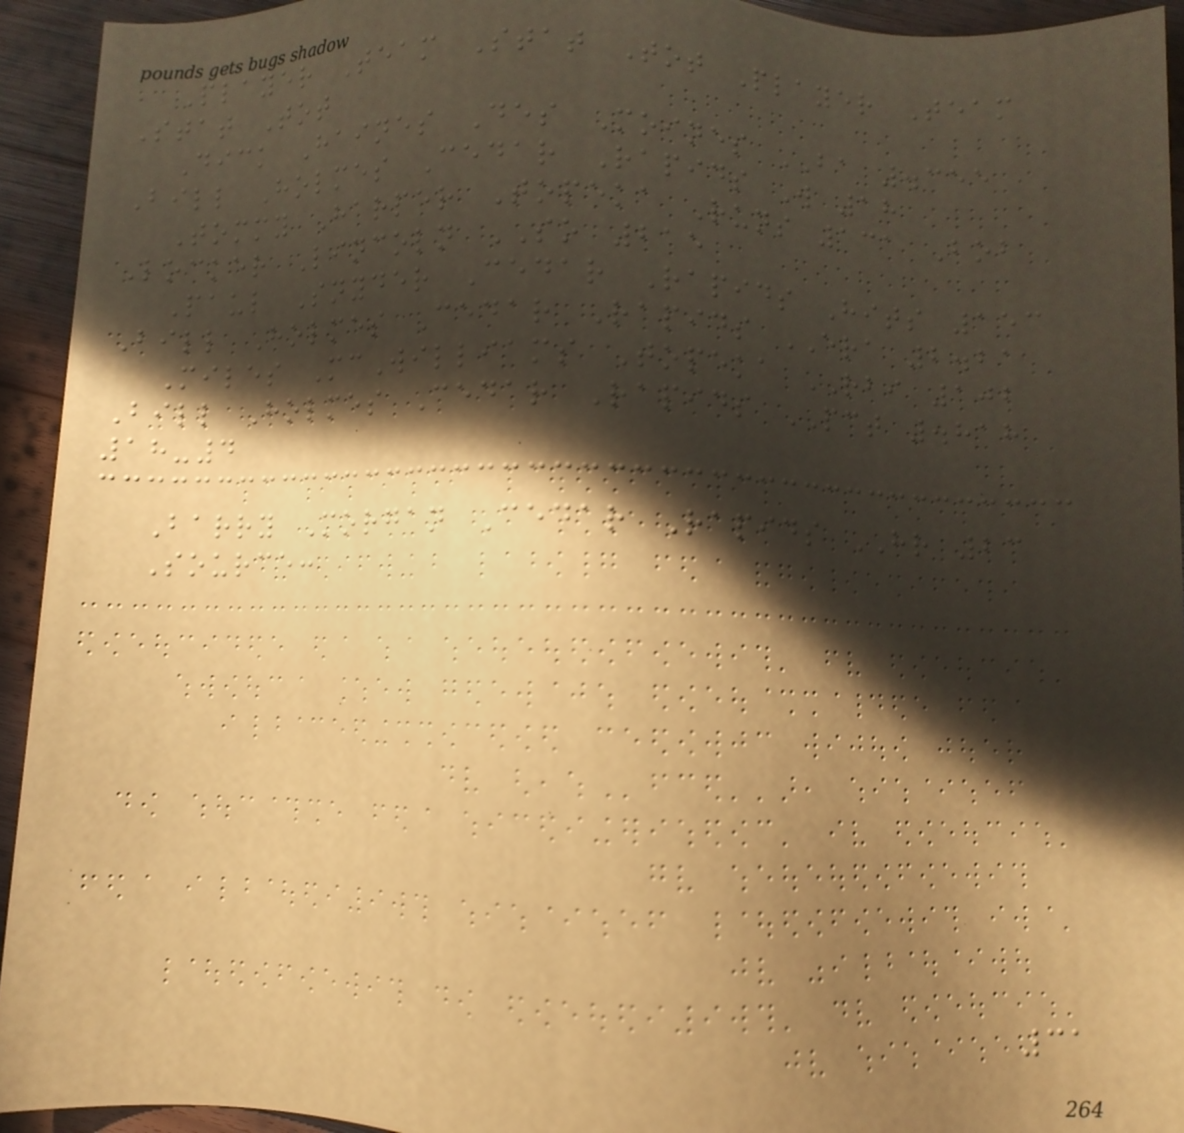Player Team Stat Tot Player Team
Stat Tot
Dick Haines Des Moines BA .355
Bill Holmes Cedar Rapids W 18
Tommy Harper Topeka Runs 131 Bob
Locker Lincoln SO 215
Paul Snyder Cedar Rapids Hits 153
Bill Holmes Cedar Rapids ERA 2.21
Miles McWilliams Topeka RBI 102
Bill Holmes Cedar Rapids PCT .818
18-4
Barry Morgan Cedar Rapids HR 23
Source:
31
